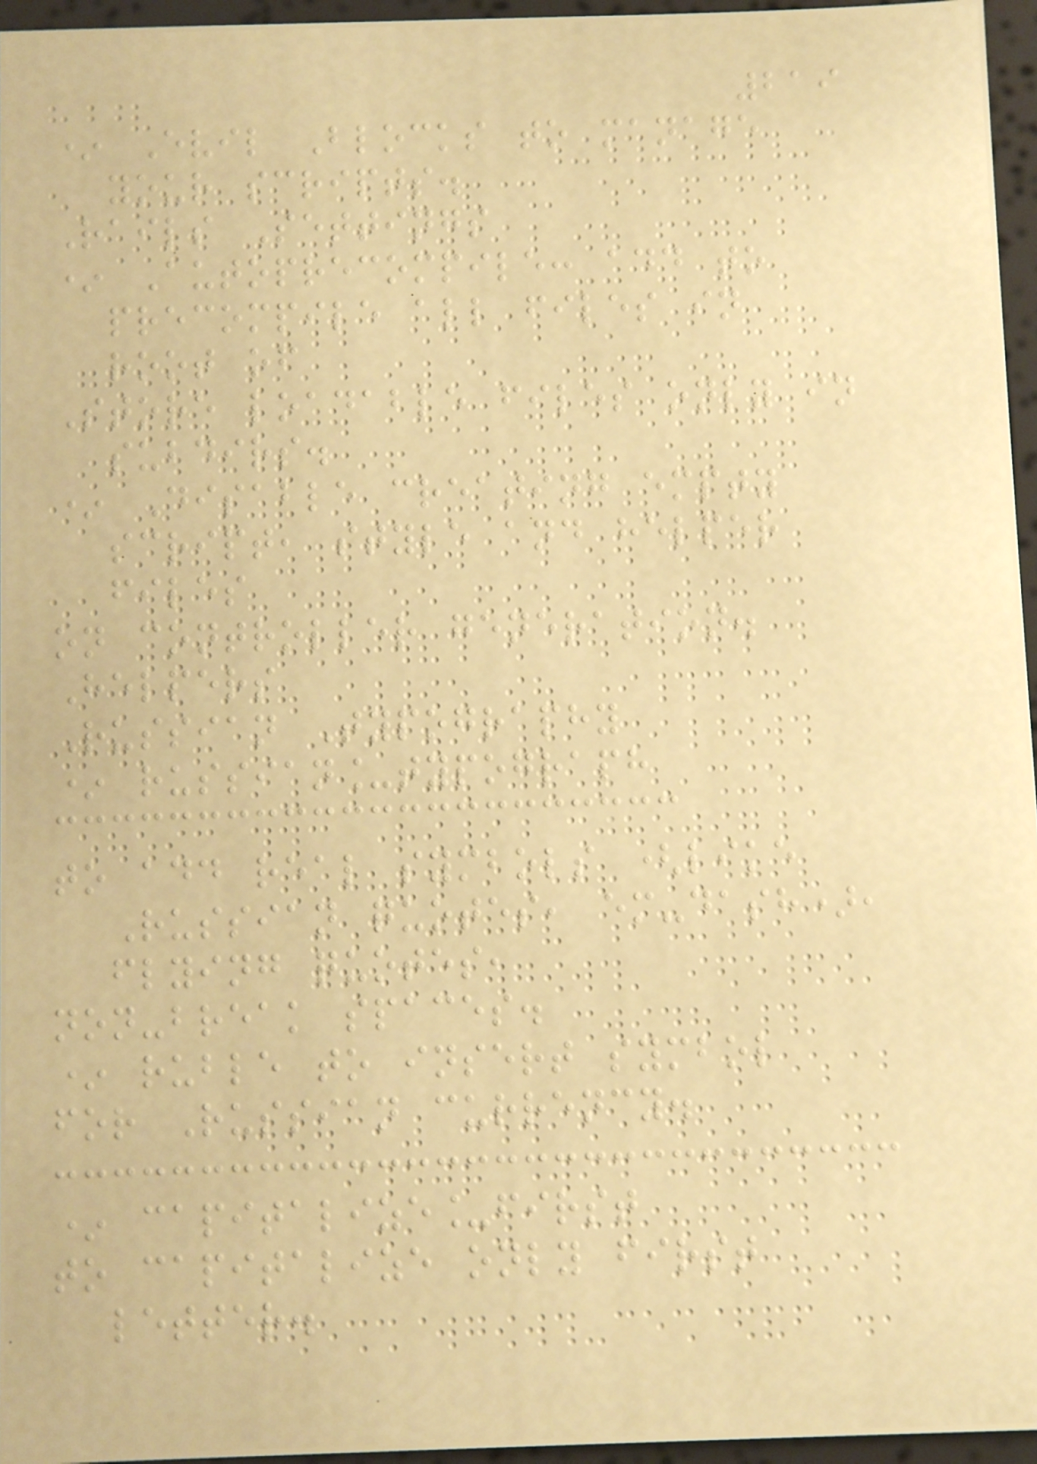219
* Evil Blocks to manage
your scripts.
Rails Settings
* Autoprecompile: add to
precompile all files in
root of
Store loadable files only in
subdirs.
* Disable creating empty
script, style and helper
files
on controller generation.
Helpers
Russian Typography
* russian_typograph
to add real symbols (like
Russian quotes, em-dash),
flying quotes,
non-break spaces.
* ruble to insert symbol
for Russian currency.
* capitalize_first
to capitalize only first
letter.
